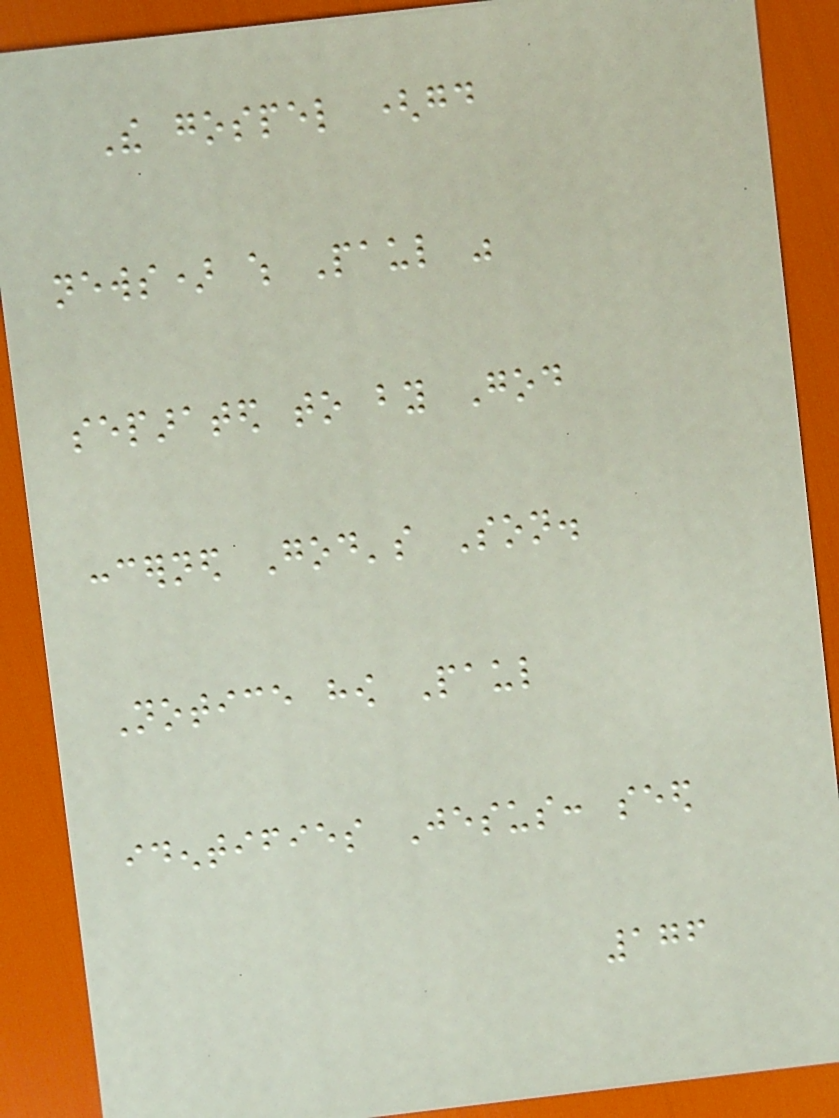The gospel (good
news) which Paul was
separated to by God
concerned God's Son.
Notice how Paul
identifies Jesus: seed
176
